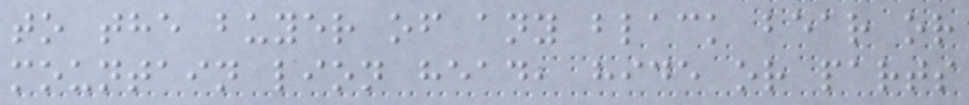to the buyer of any black bear or
mountain lion head, hide or parts
